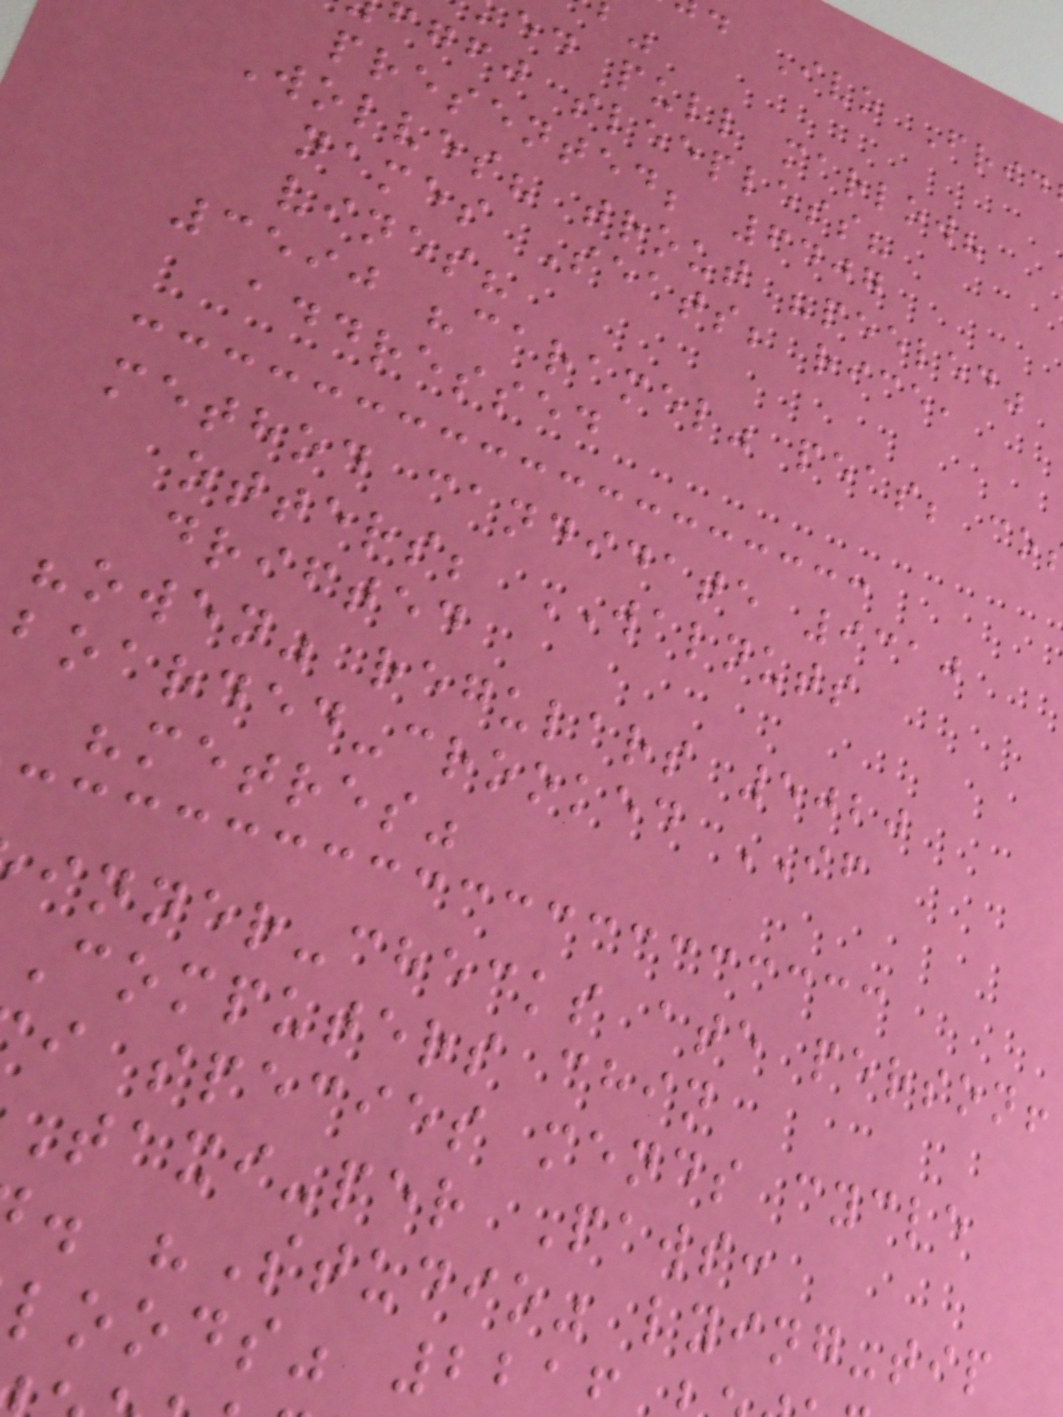d Ivo Frid
ed pull marlow?
gfj sleepless?
presented; 6407
Wolves? trout "peeled"
names Seats; rice,
vines?
3590 "caramel" peas; co
addressed
method candidate 9310
otters; WALNUTS
drifted
"owen" regulars 5020
boarded-crooked IF
"metres"
inner-checks ate person!
Computers chin
i species mends cycle
taxi-per Paws:
. "Studio" lying-tip
loods" 221
